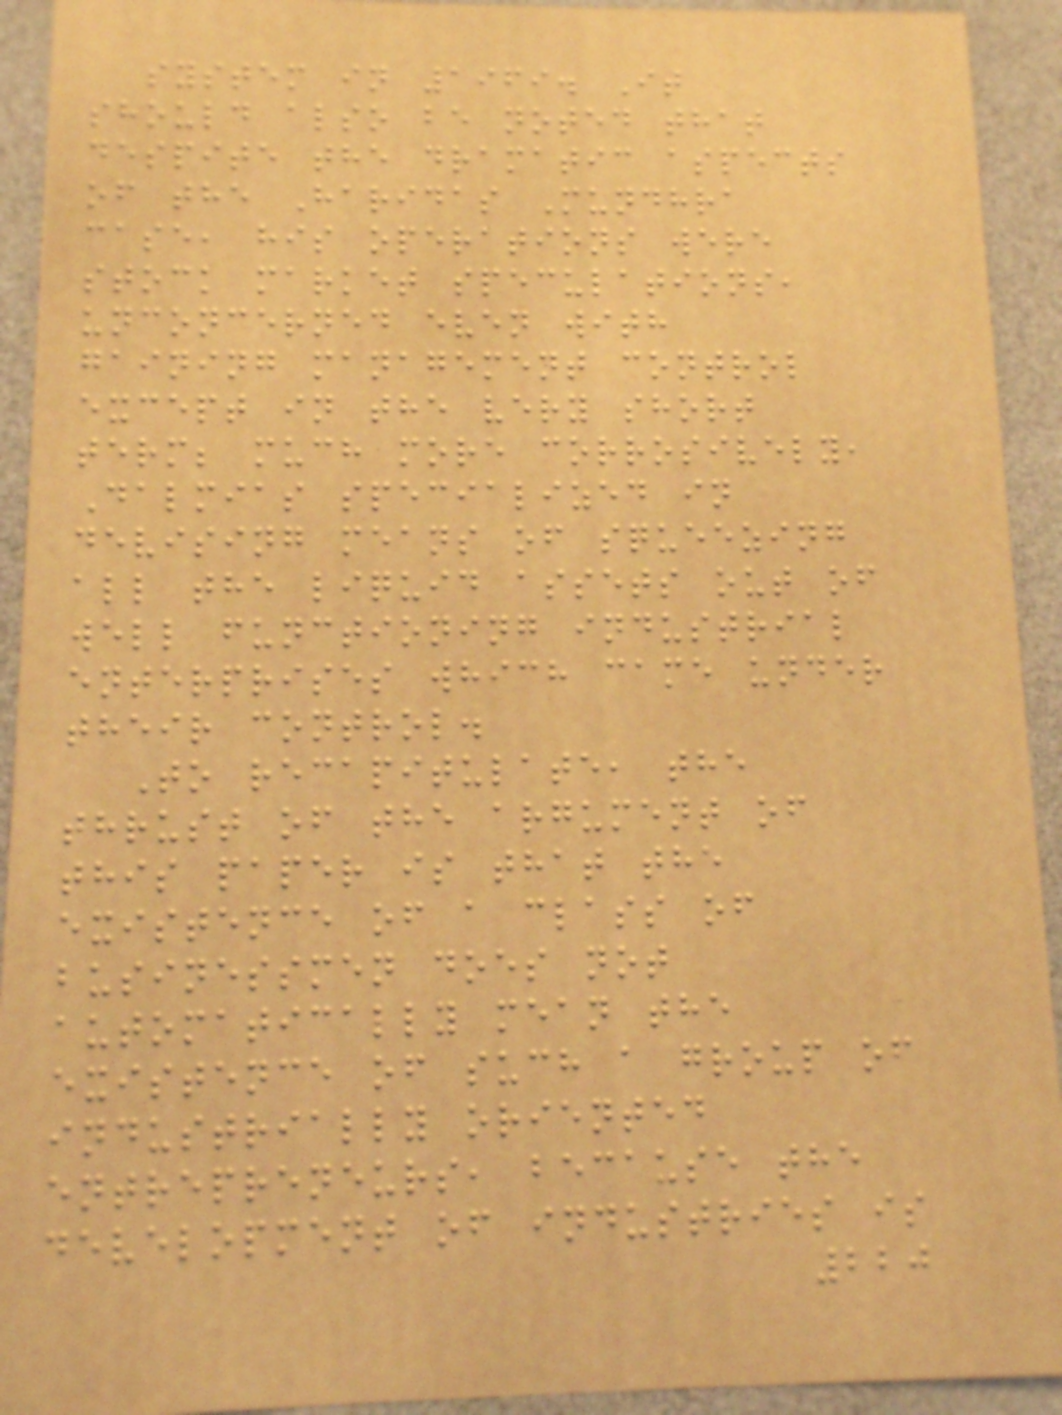system in 1969. It
should also be noted that
despite the dramatic aspects
of the Haridas Mundhra
case, his operations were
stock market speculations,
unconcerned even with
gaining management control
except in the very short
term; much more corrosively,
Dalmias specialized in
devising means of squeezing
all the liquid assets out of
well functioning industrial
enterprises which came under
their control.
To recapitulate, the
thrust of the argument of
this paper is that the
existence of a class of
businessmen does not
automatically mean the
existence of such a group of
industrially oriented
entrepreneurs, because the
development of industries is
220
